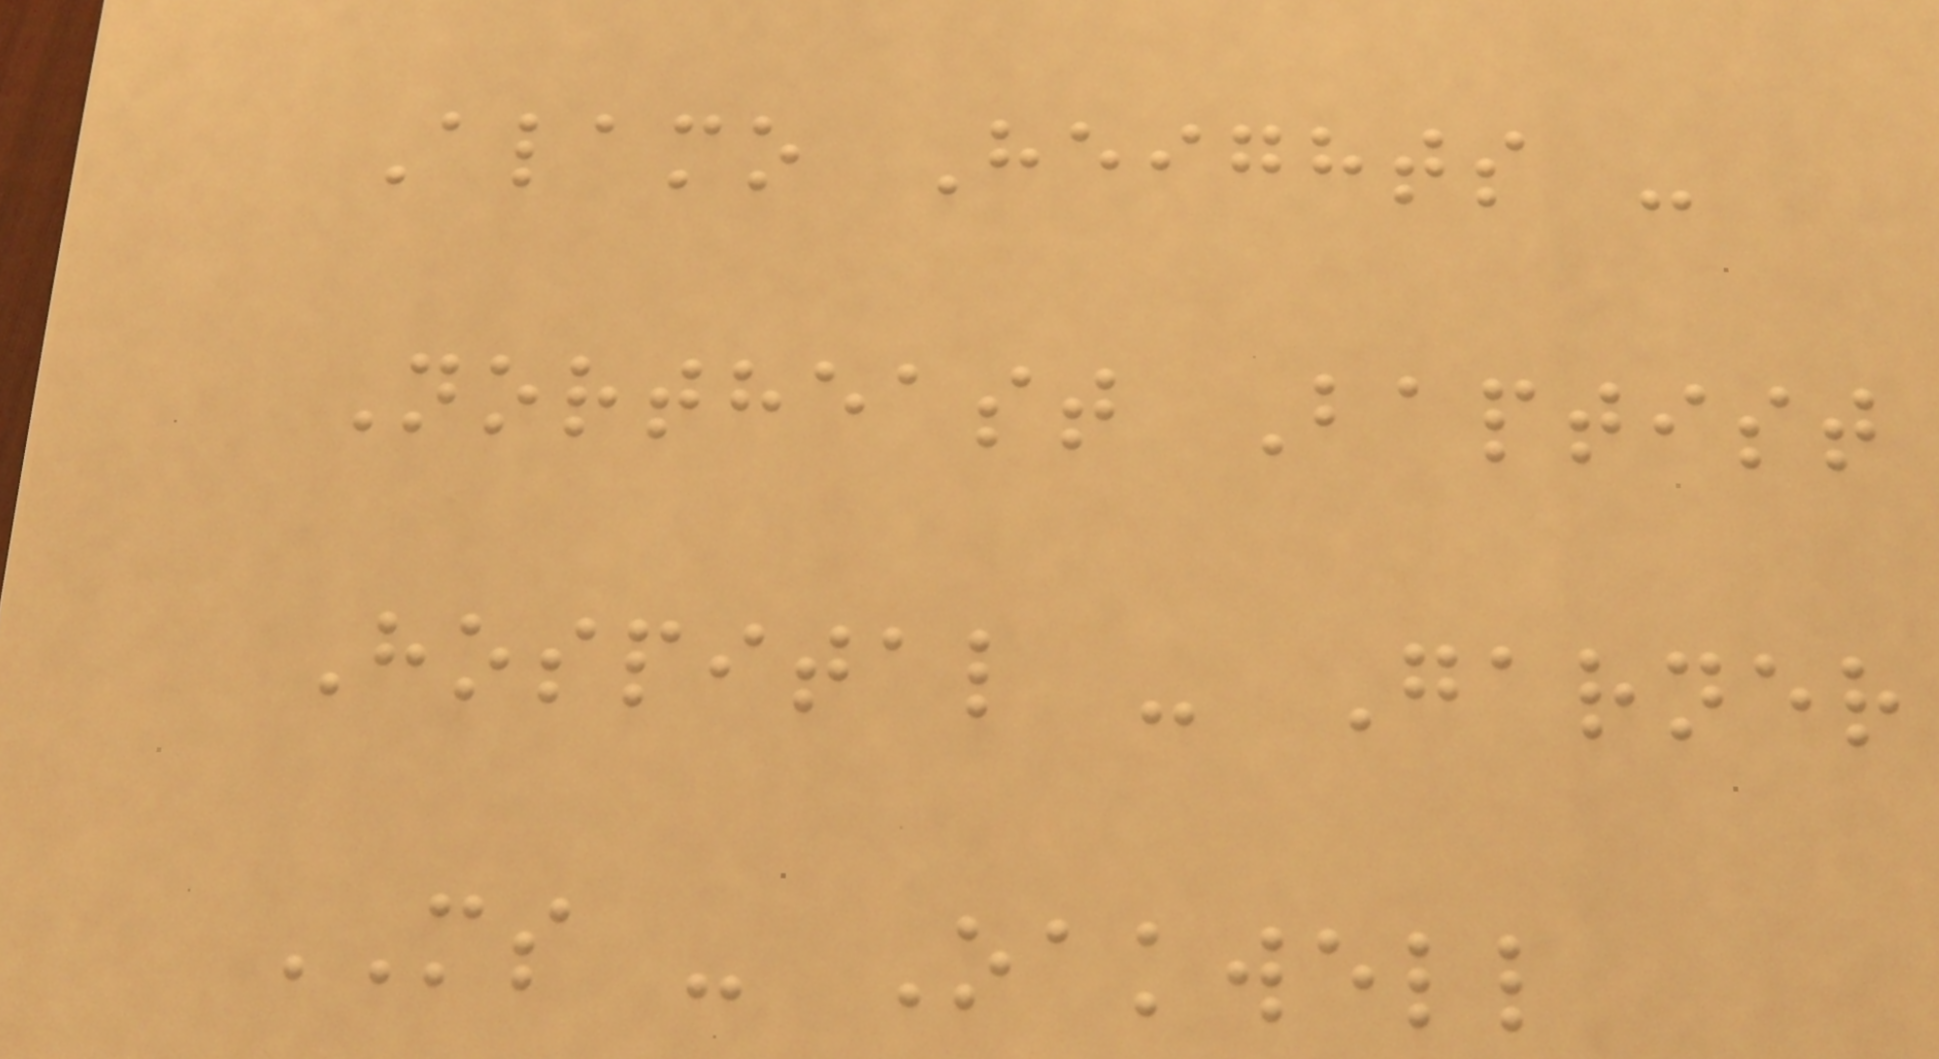Alamo Heights -
Northeast Baptist
Hospital - Garner
MS - Oakwell
